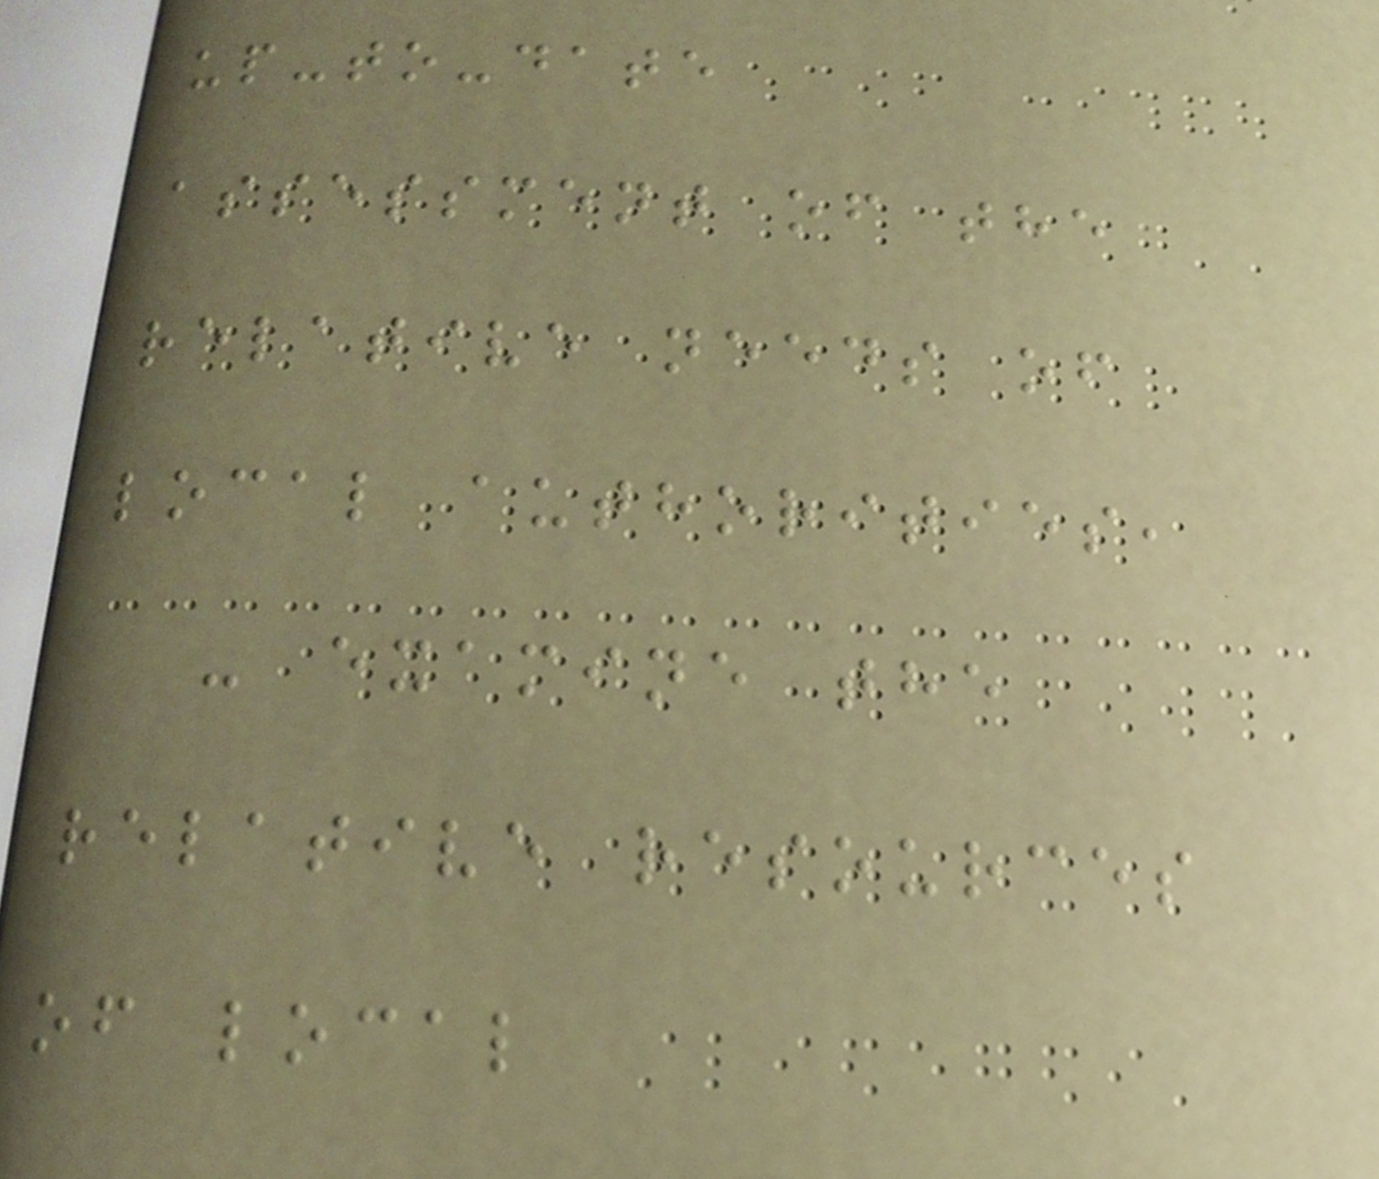up-to-date
assessment of the
relative needs of
local authorities,
- examine the
relative resources
of local
